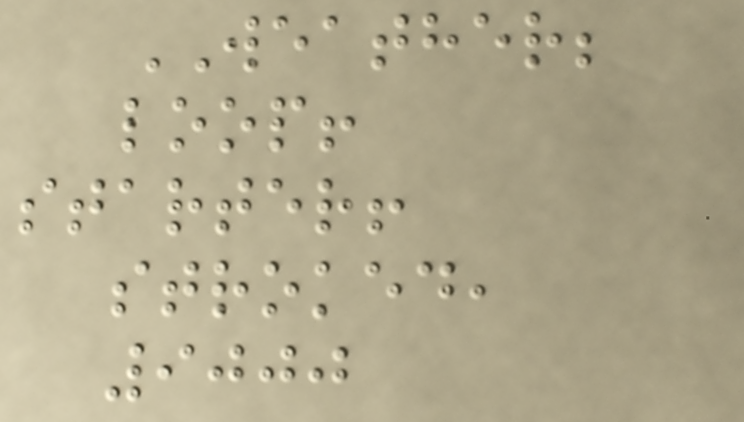WEATHER;
loop!
starter!
stroked,
9000
